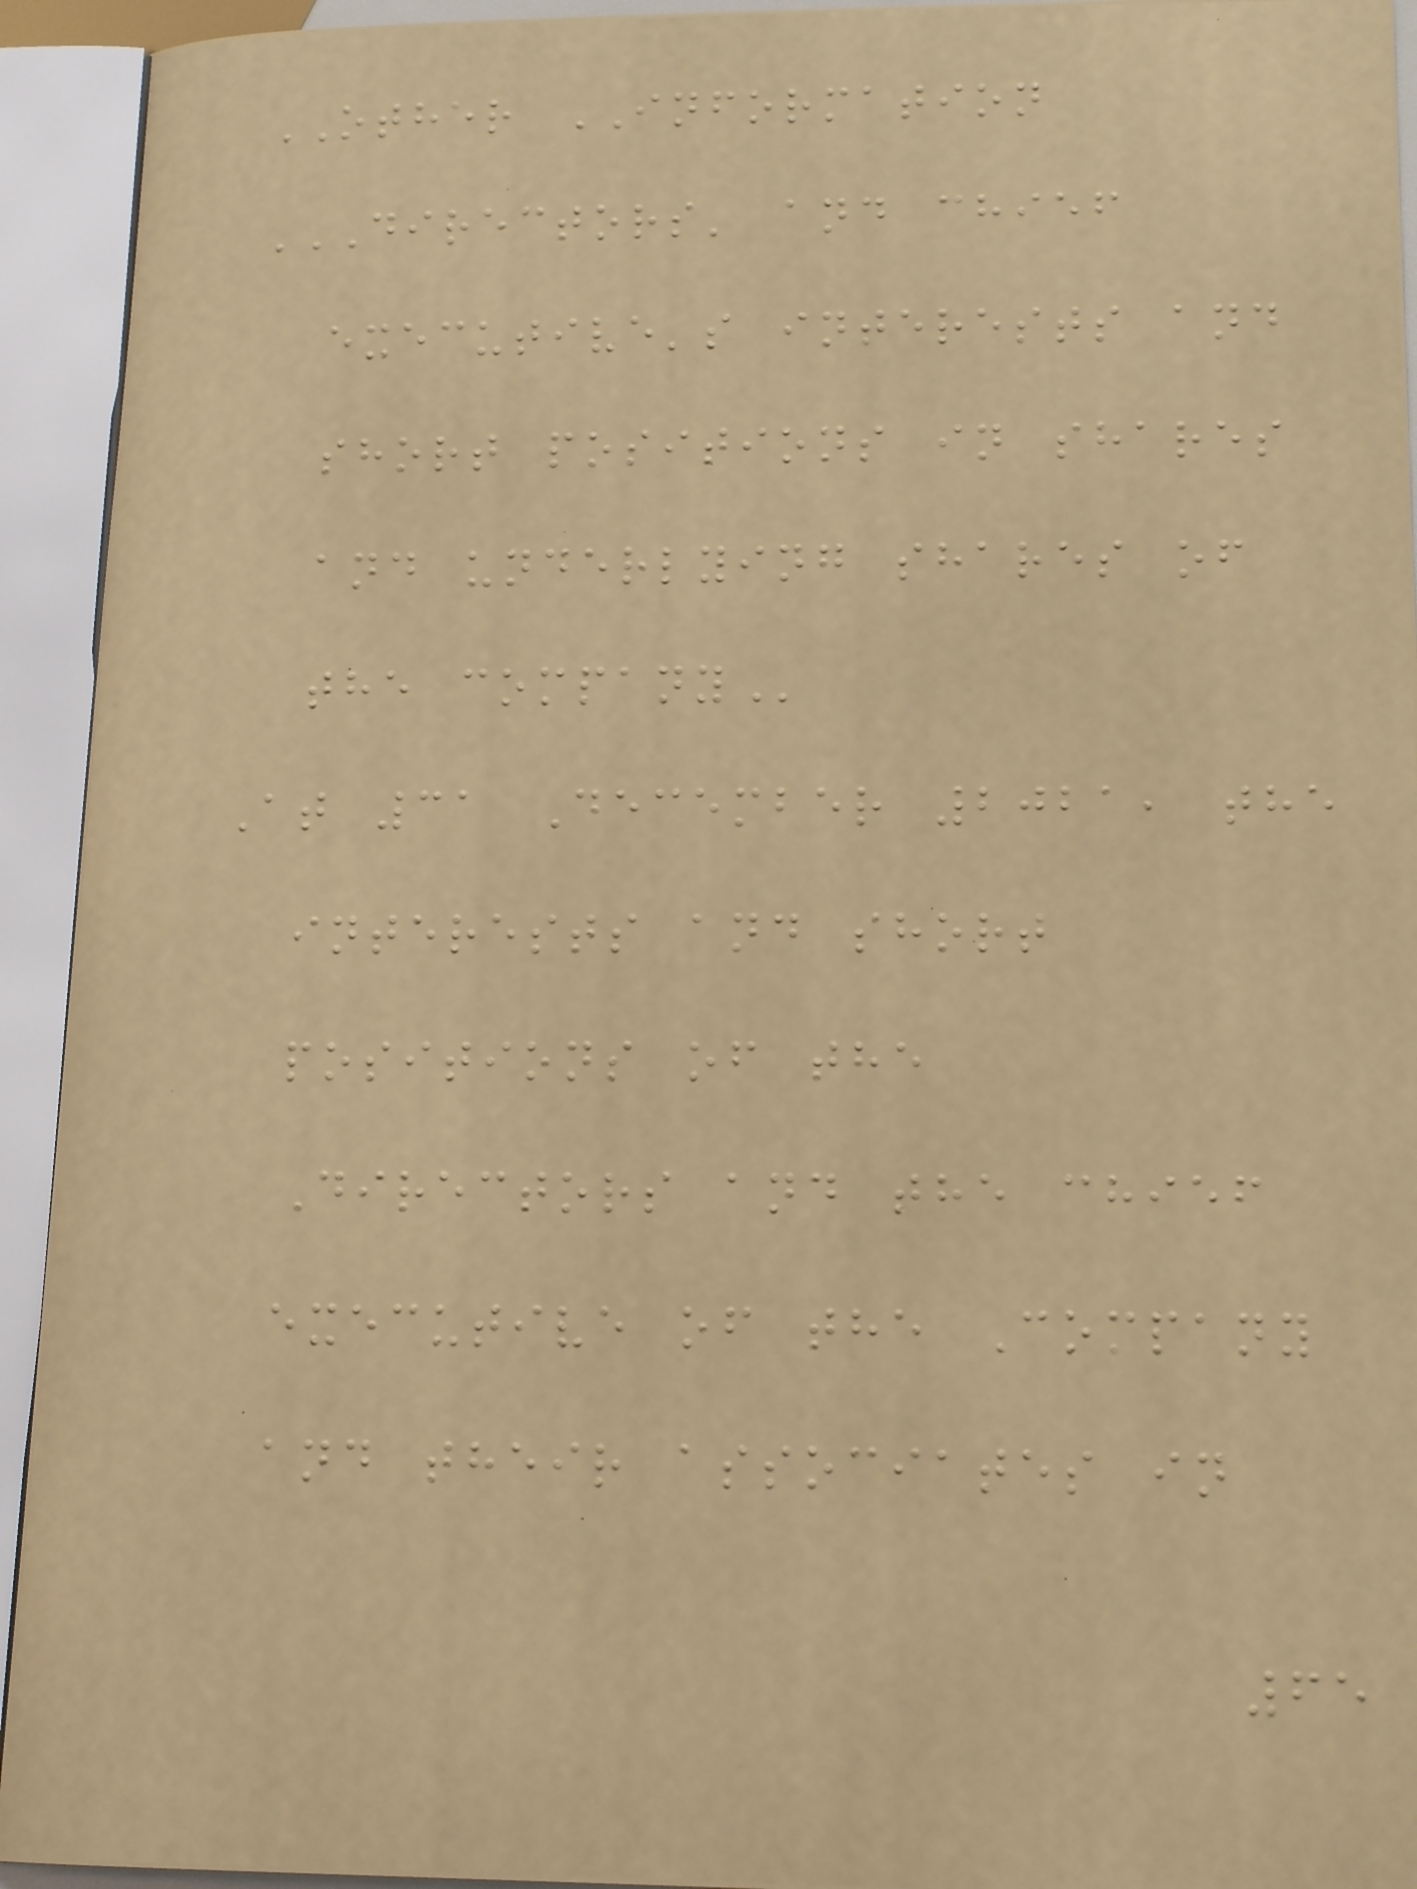OTHER INFORMATION
DIRECTORS' AND CHIEF
EXECUTIVE'S INTERESTS AND
SHORT POSITIONS IN SHARES
AND UNDERLYING SHARES OF
THE COMPANY
At 31 December 2021, the
interests and short
positions of the
Directors and the chief
executive of the Company
and their associates in
65
